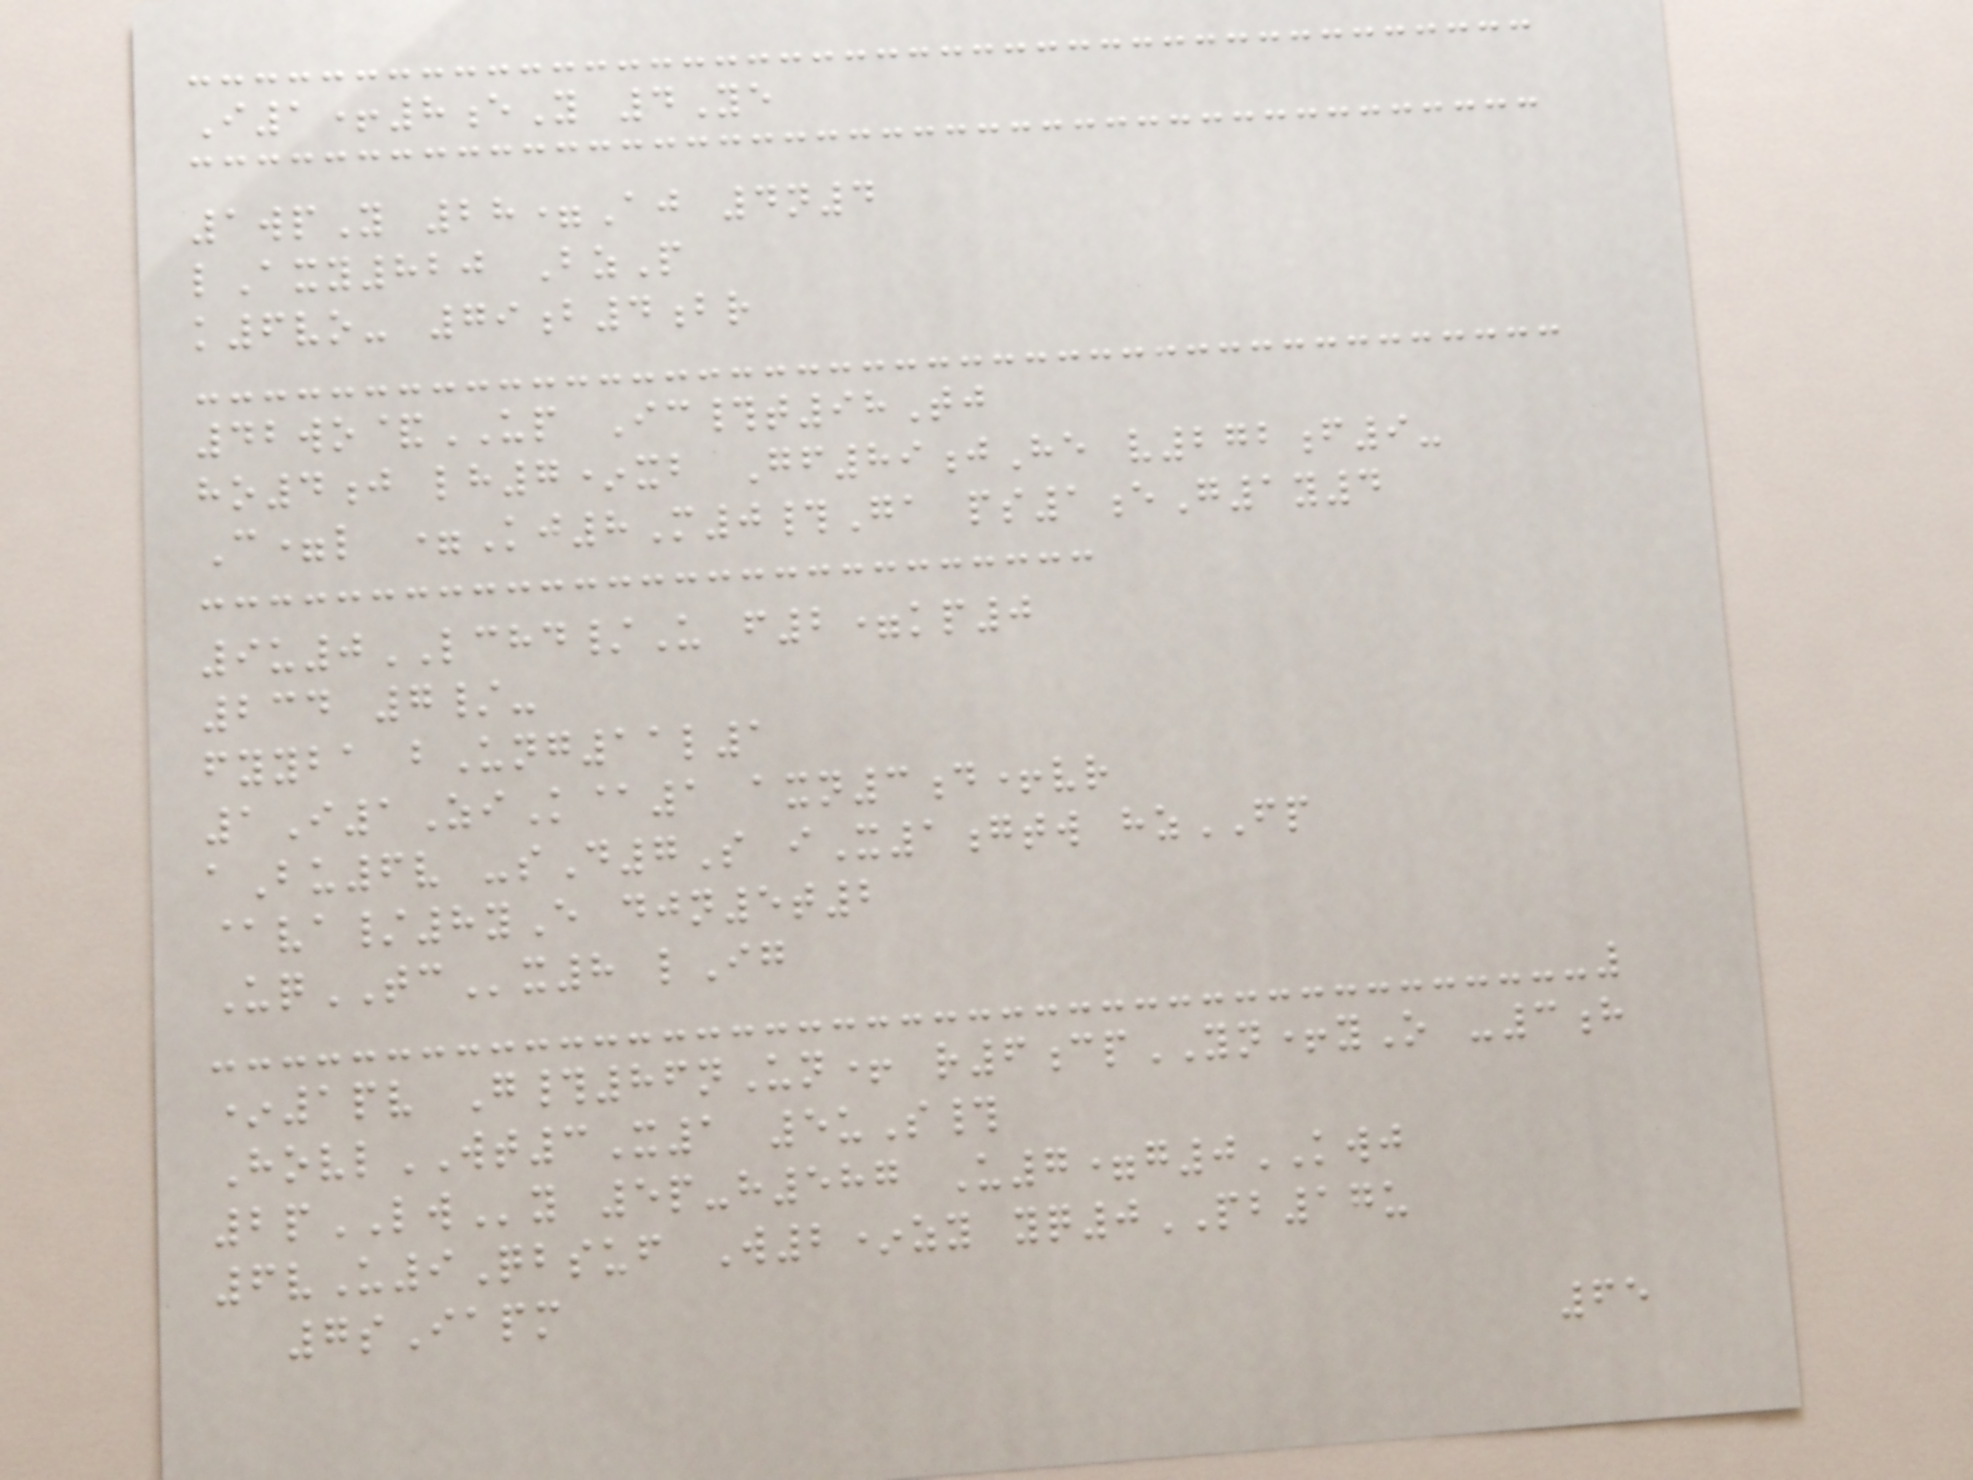I1+8eY 4Ye
1wpY 28=Aj 4n4
lAxy820 BzP
k6vo- 79b4br
42wo&UP Ic#t98Tj
ho4j lh7*xb Gf89jHe v272f9-
C=l =Kj8M0#Ga ps1eG1y4
9u0LCHD/U f2=kp0
234 7/-
fyyba bUng11l1
1I1ZiK@1 axn3d+vr
aBu6v -sD7S iX1gtw hzFP
@va/8yE djn5t2
UqTCx8 lIg
*1pv G#86nUn+ r6cpYN+yO -3h
HovlWT3X1 5uS#
2pLWy 5p-h587 U7=g0KWJ
6vU9Qbsuf W2*zy yq0PB17u
7sIapm
65
